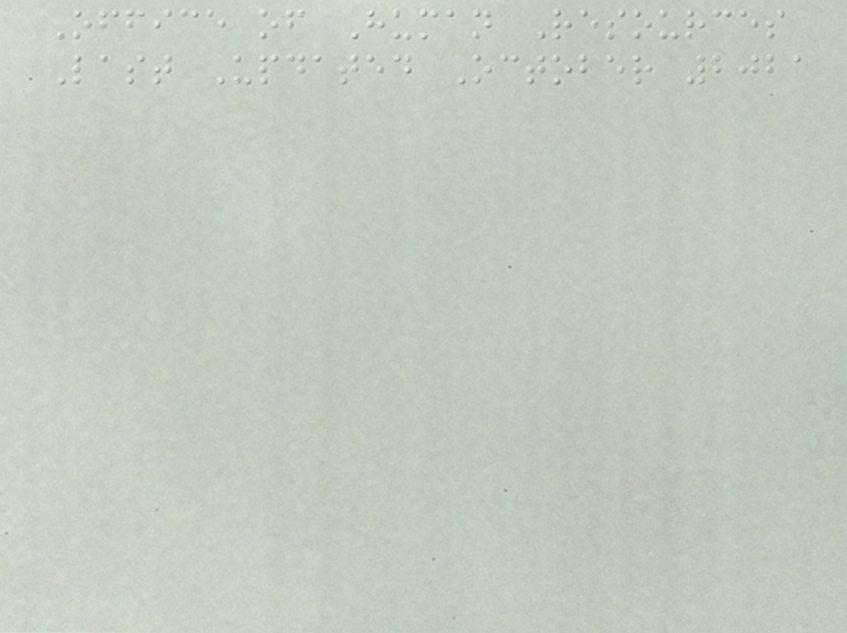Office of Human Resources
Last Updated October 2021
